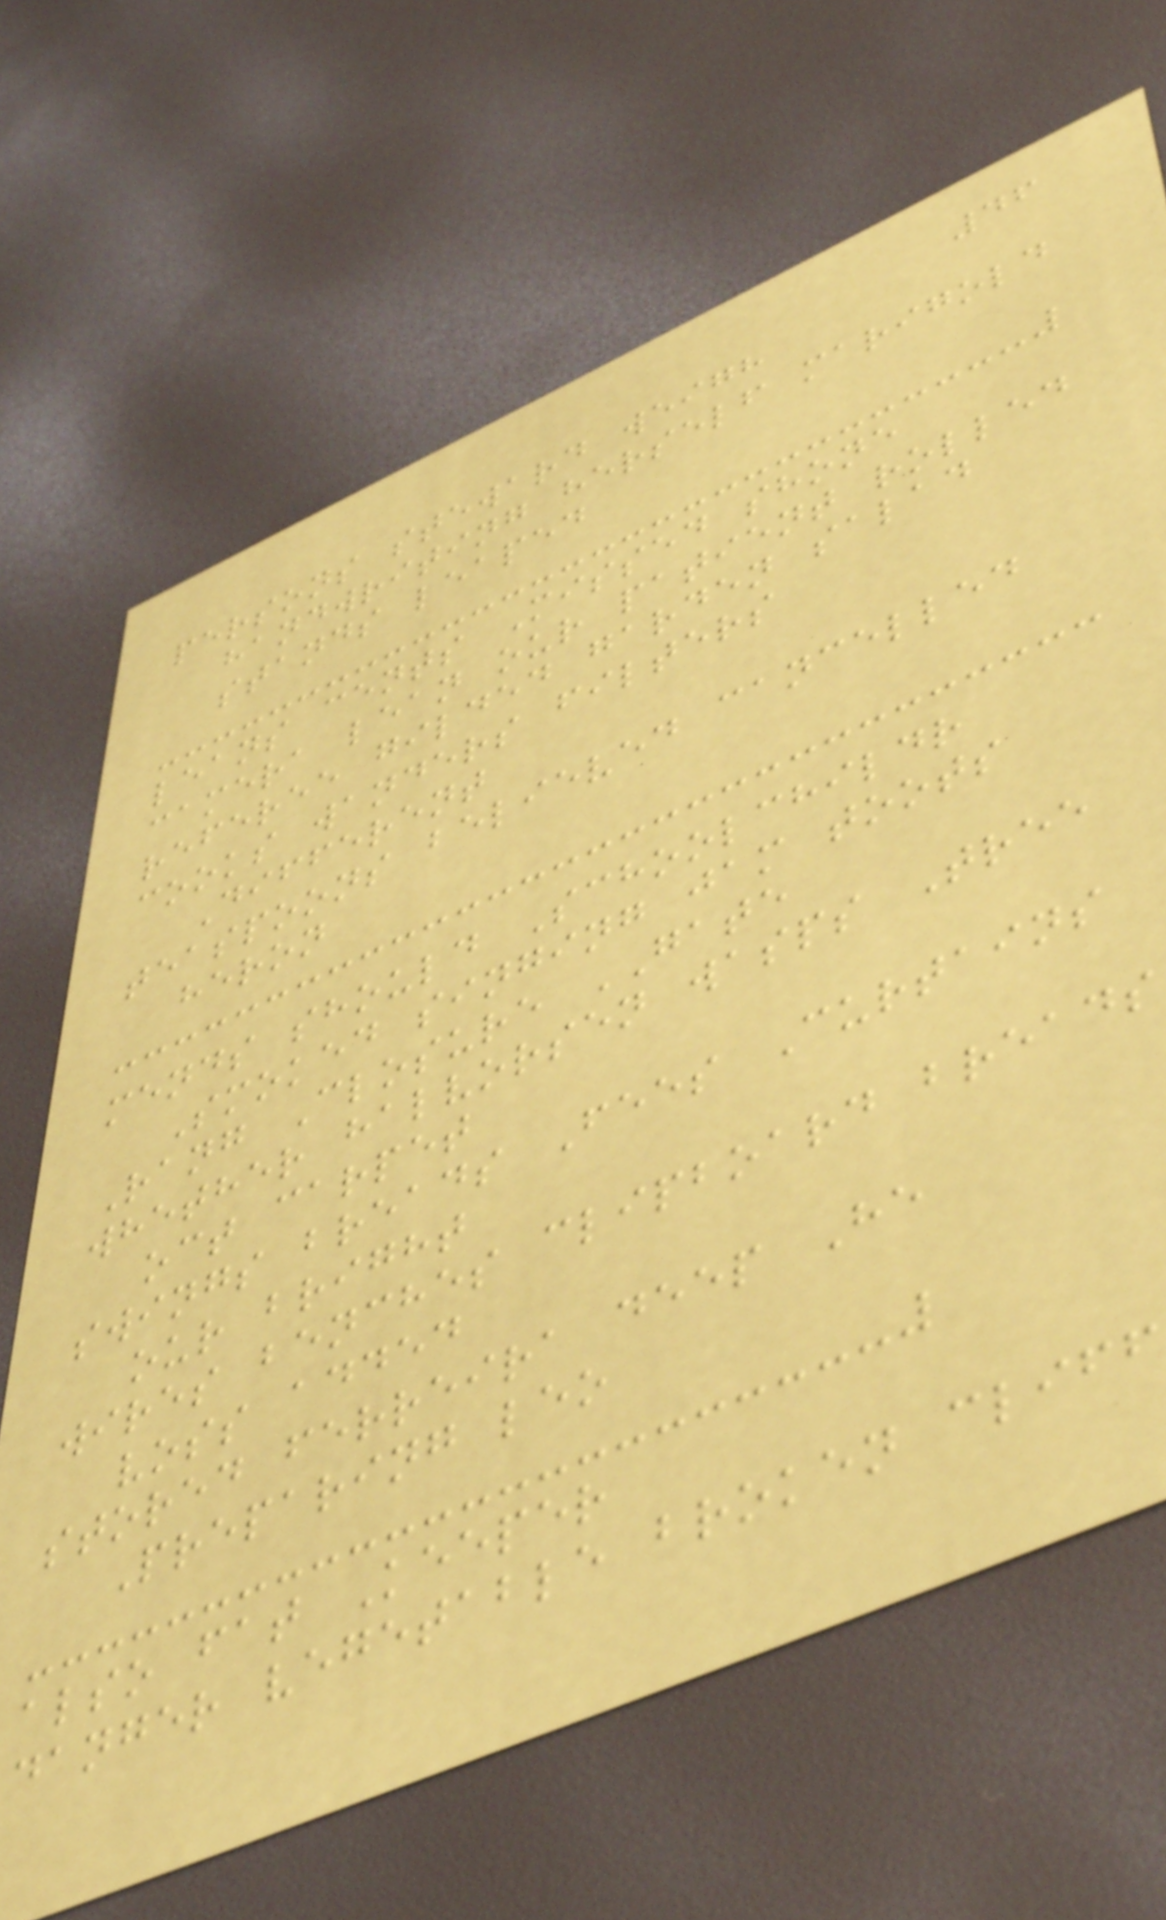46
persons steward weigh
handwriting herself marigold
stands leaped
leans cents Missed shone
camera lean our patient rolled
referee gilded garden salad
cooks wanders filters
Different
teaspoons believed cancelled
heron
mends should Schoolchildr
Smoked singing jam toots
Rang Closure GATE
whether halvorsen wasps Tree
oct carpet
swings breads Fees Curtains
our bright
wires benches clipboard breads
voss added
stored ferreira deep He
Preparing leo
also fat Keeper
danger vegetable broken cliff
